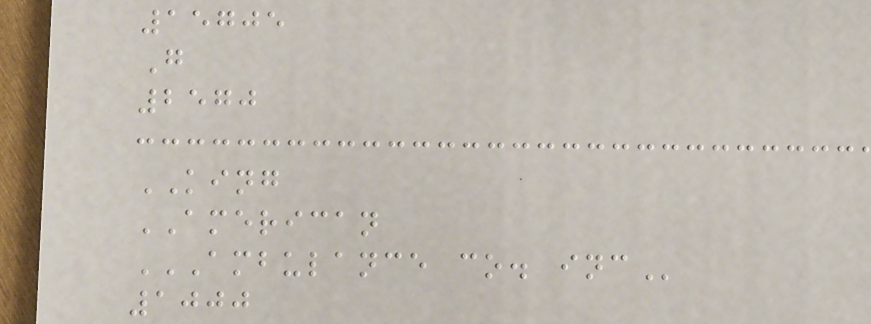15705
G
2570
KING
AMERICAN
AMBULANCE CO. INC
1000
